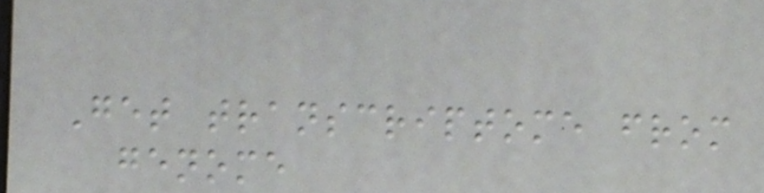Get transcriptome from
genome
